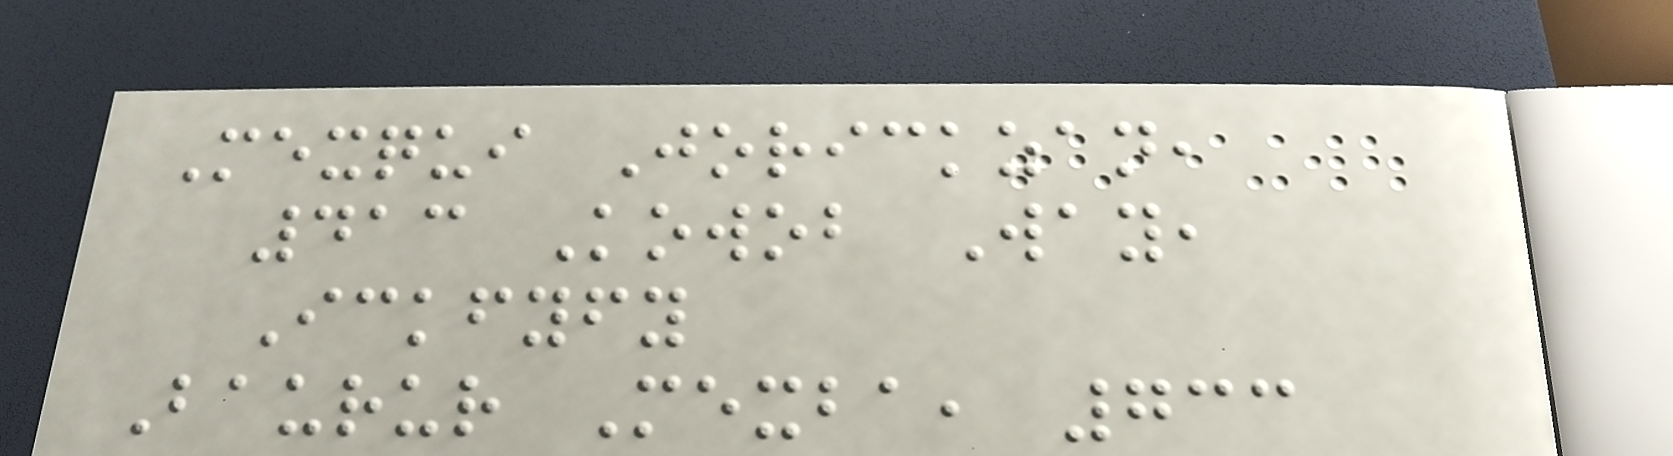Mexqui Jorickzan,
413 Kowob Way,
Ickfyfy
Baurur Mexba, 733
